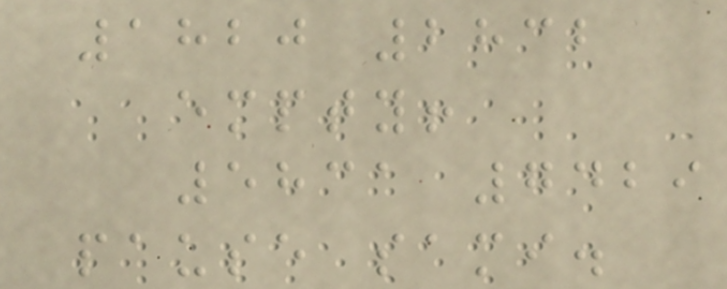1820 2832
empty!
5831 7429
pause sami.
